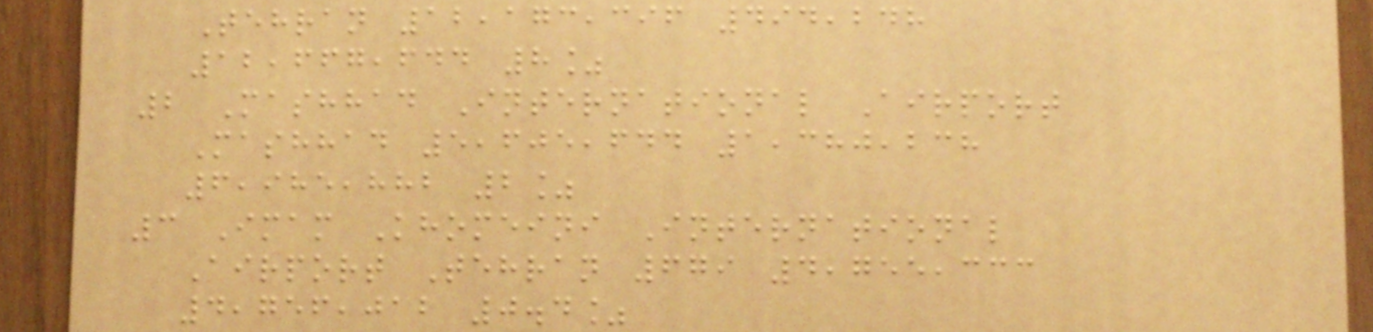Tehran 12,173,396 494,248
12,667,644 8%
2 Mashhad International Airport
Mashhad 5,605,644 1,380,238
6,985,882 2%
3 Imam Khomeini International
Airport Tehran 679 4,755,333
4,756,012 0.4%
